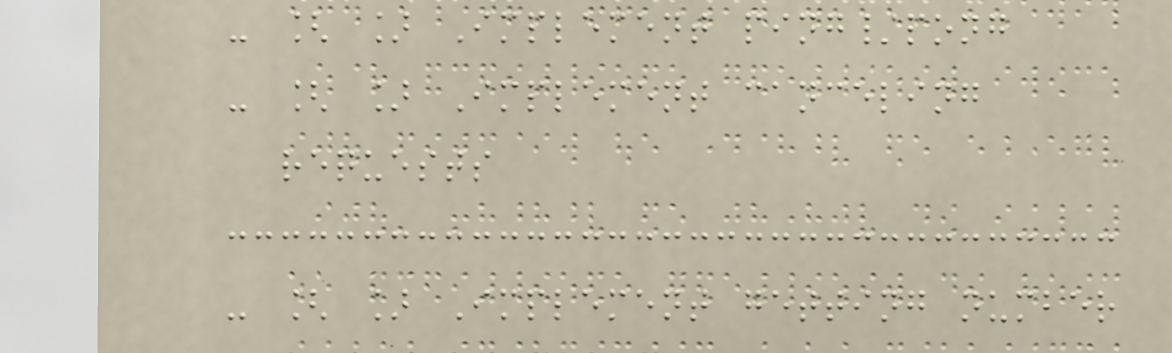- [ ] Implement ping/pong
- [ ] Implement canceling
requests
- [ ] Implement getting number
